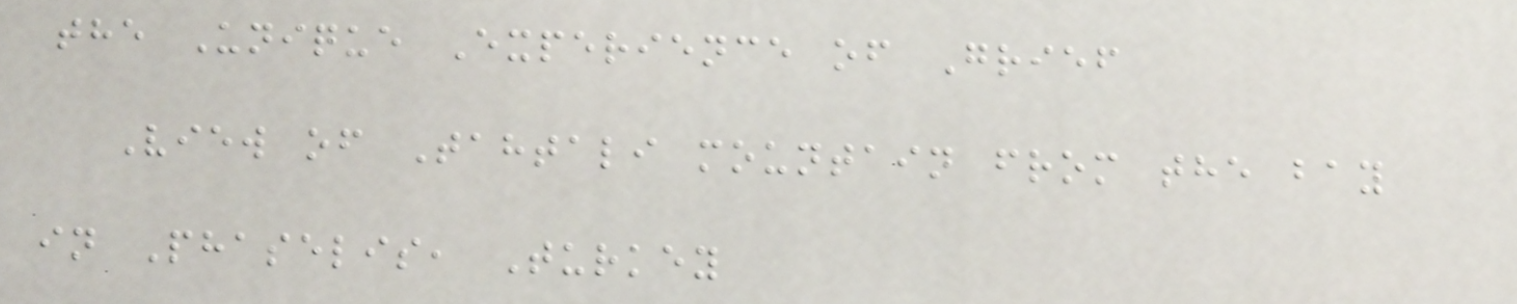the Unique Experience of Grief
View of Tahtali mountain from the bay
in Phaselis, Turkey
